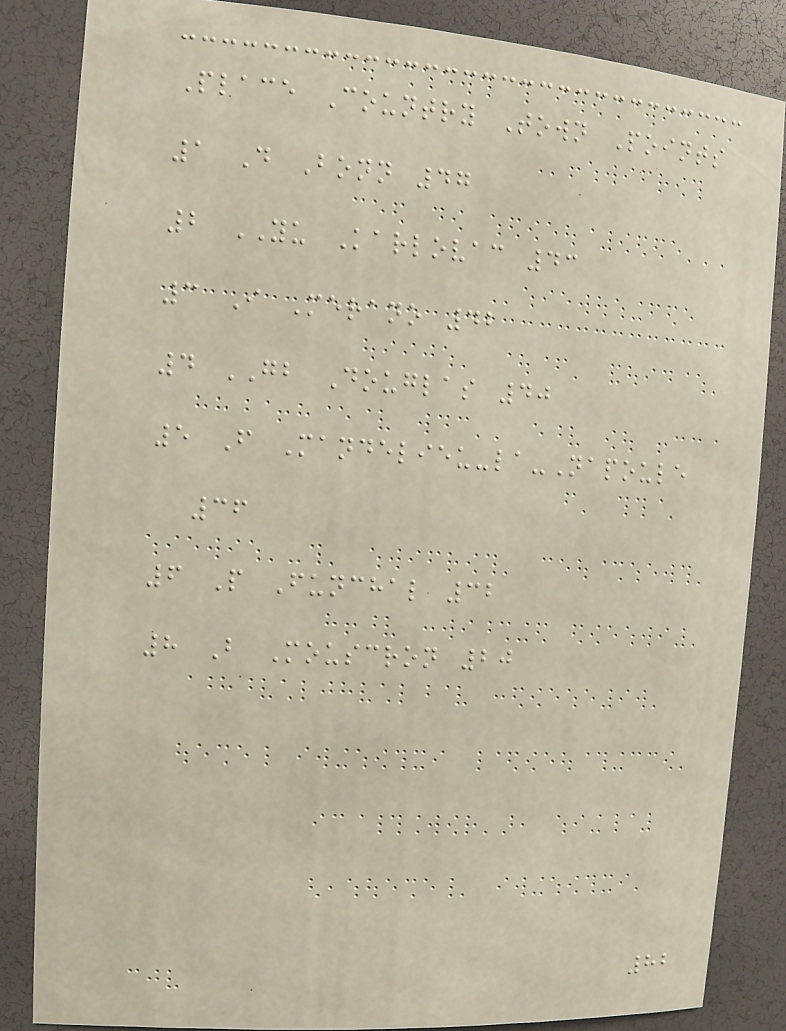Place Country Town Points
1 D Bonn 47
2 YU Karlovac 43
3 I Merano 42
4 GB Douglas 40
5 F Mandelieu-la-Napoule
36
6 P Funchal 32
8 B Mouscron 20
82
